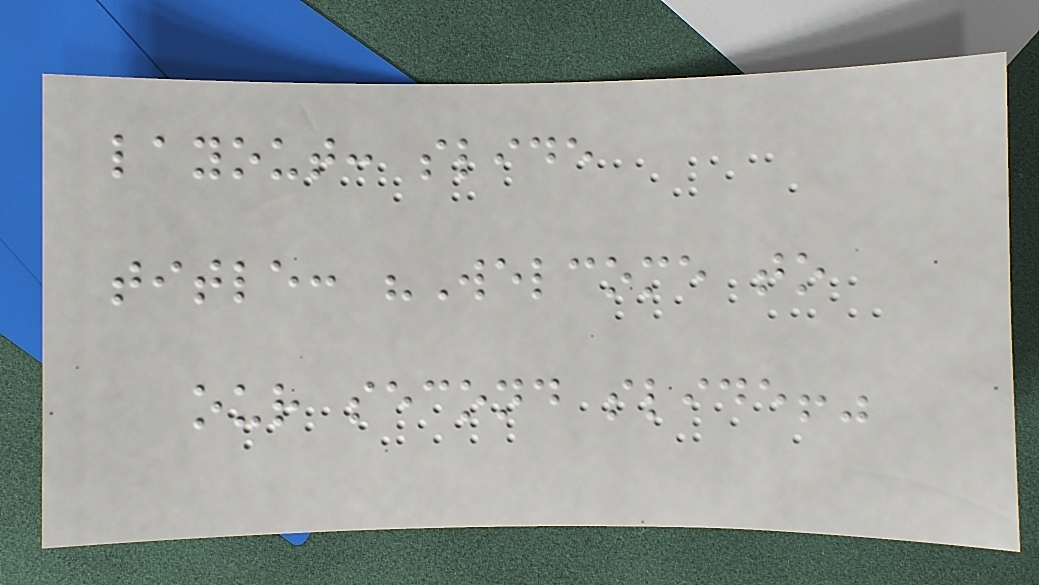layout: slide
title: "Welcome to
our second slide!"
